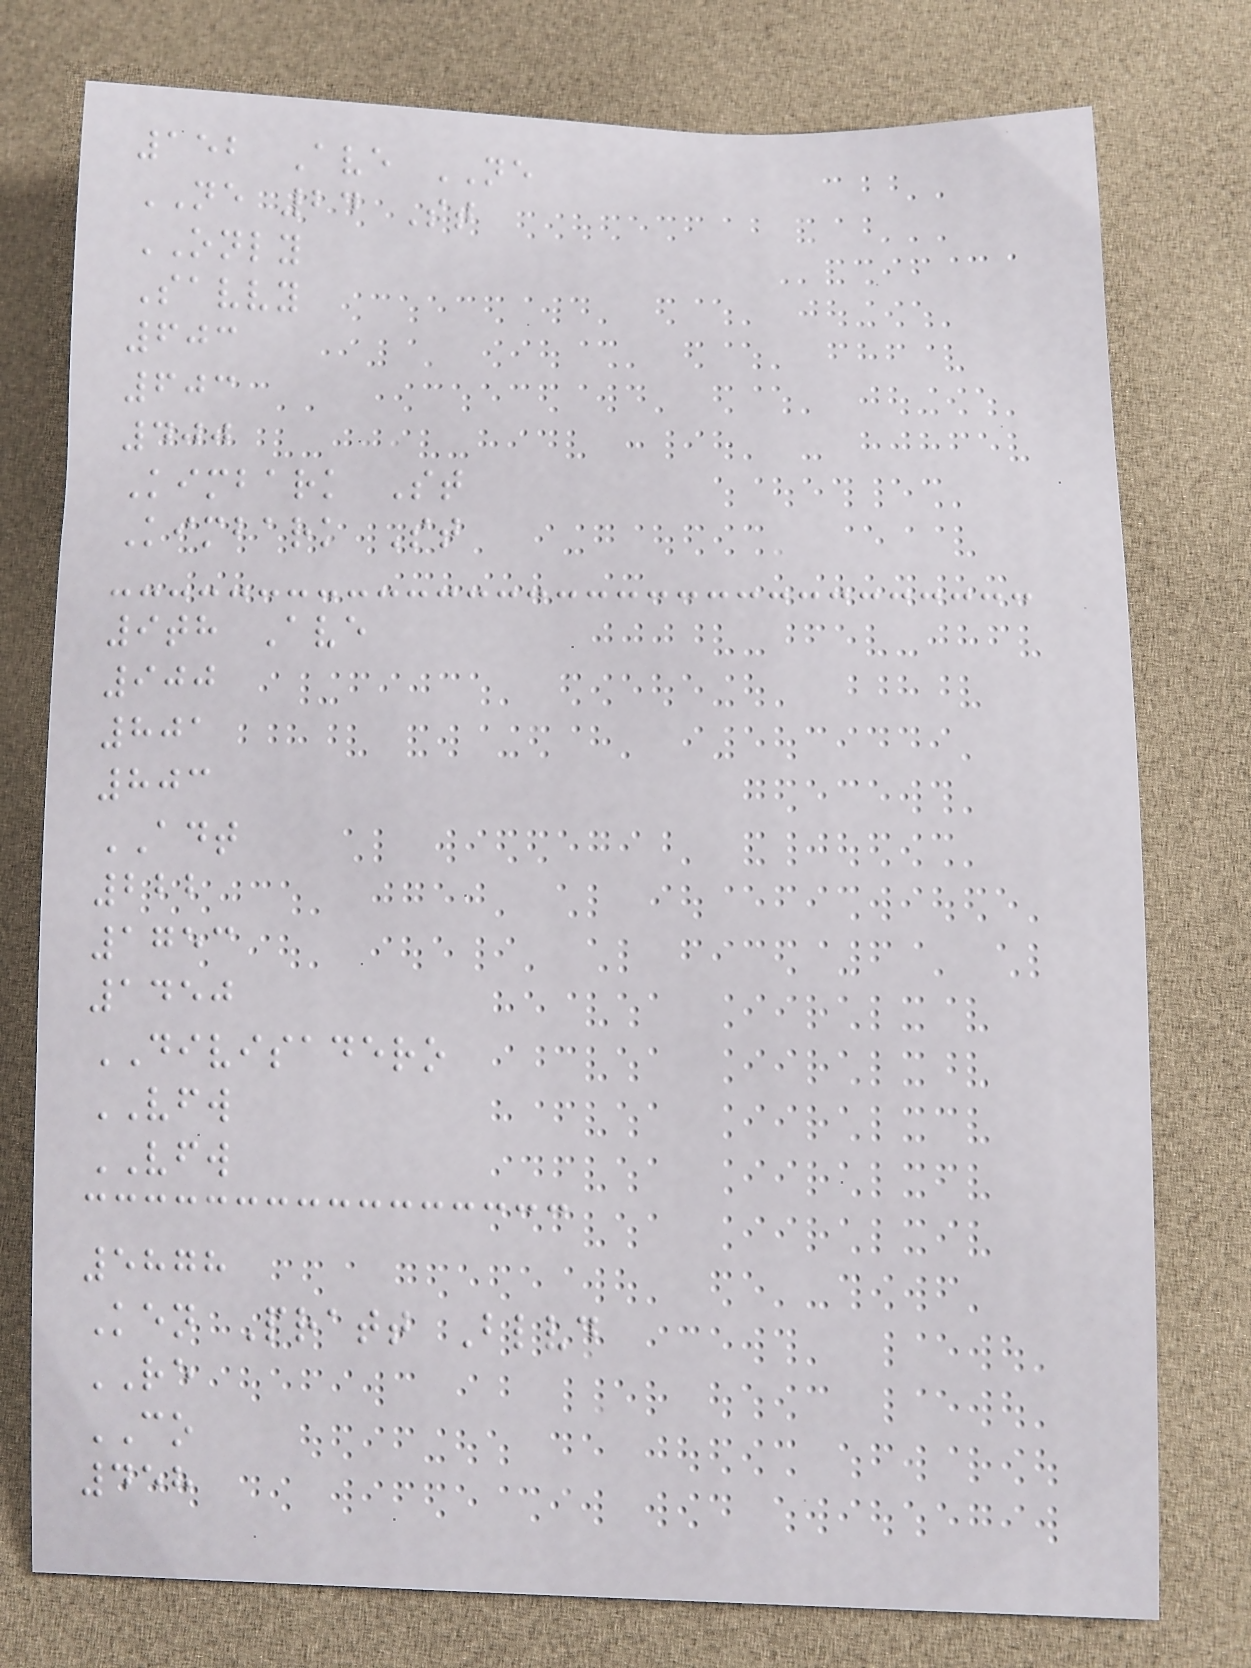152 Ave NE
NE 24 St
ONLY
Savvy
603
603
400
Kimbark St
Kimbark St
9th Ave
900
801
803
ADT
222
1753
1450
DIVISADERO
VFW
VFW
5878
Ken Pratt Blvd
RE
CO
458
